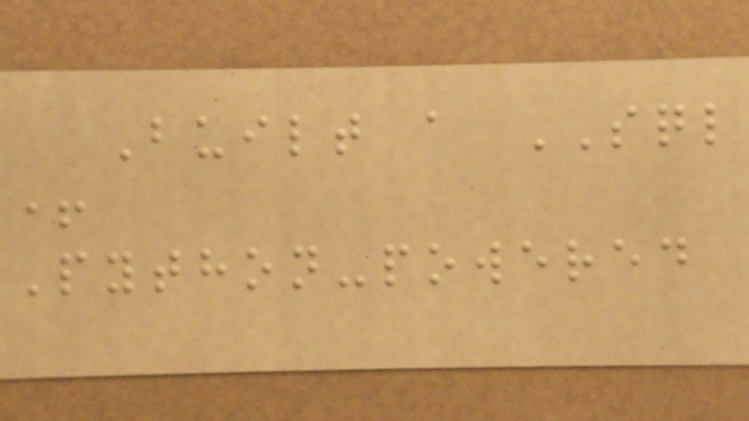Built a SQL
+
Python-powered
